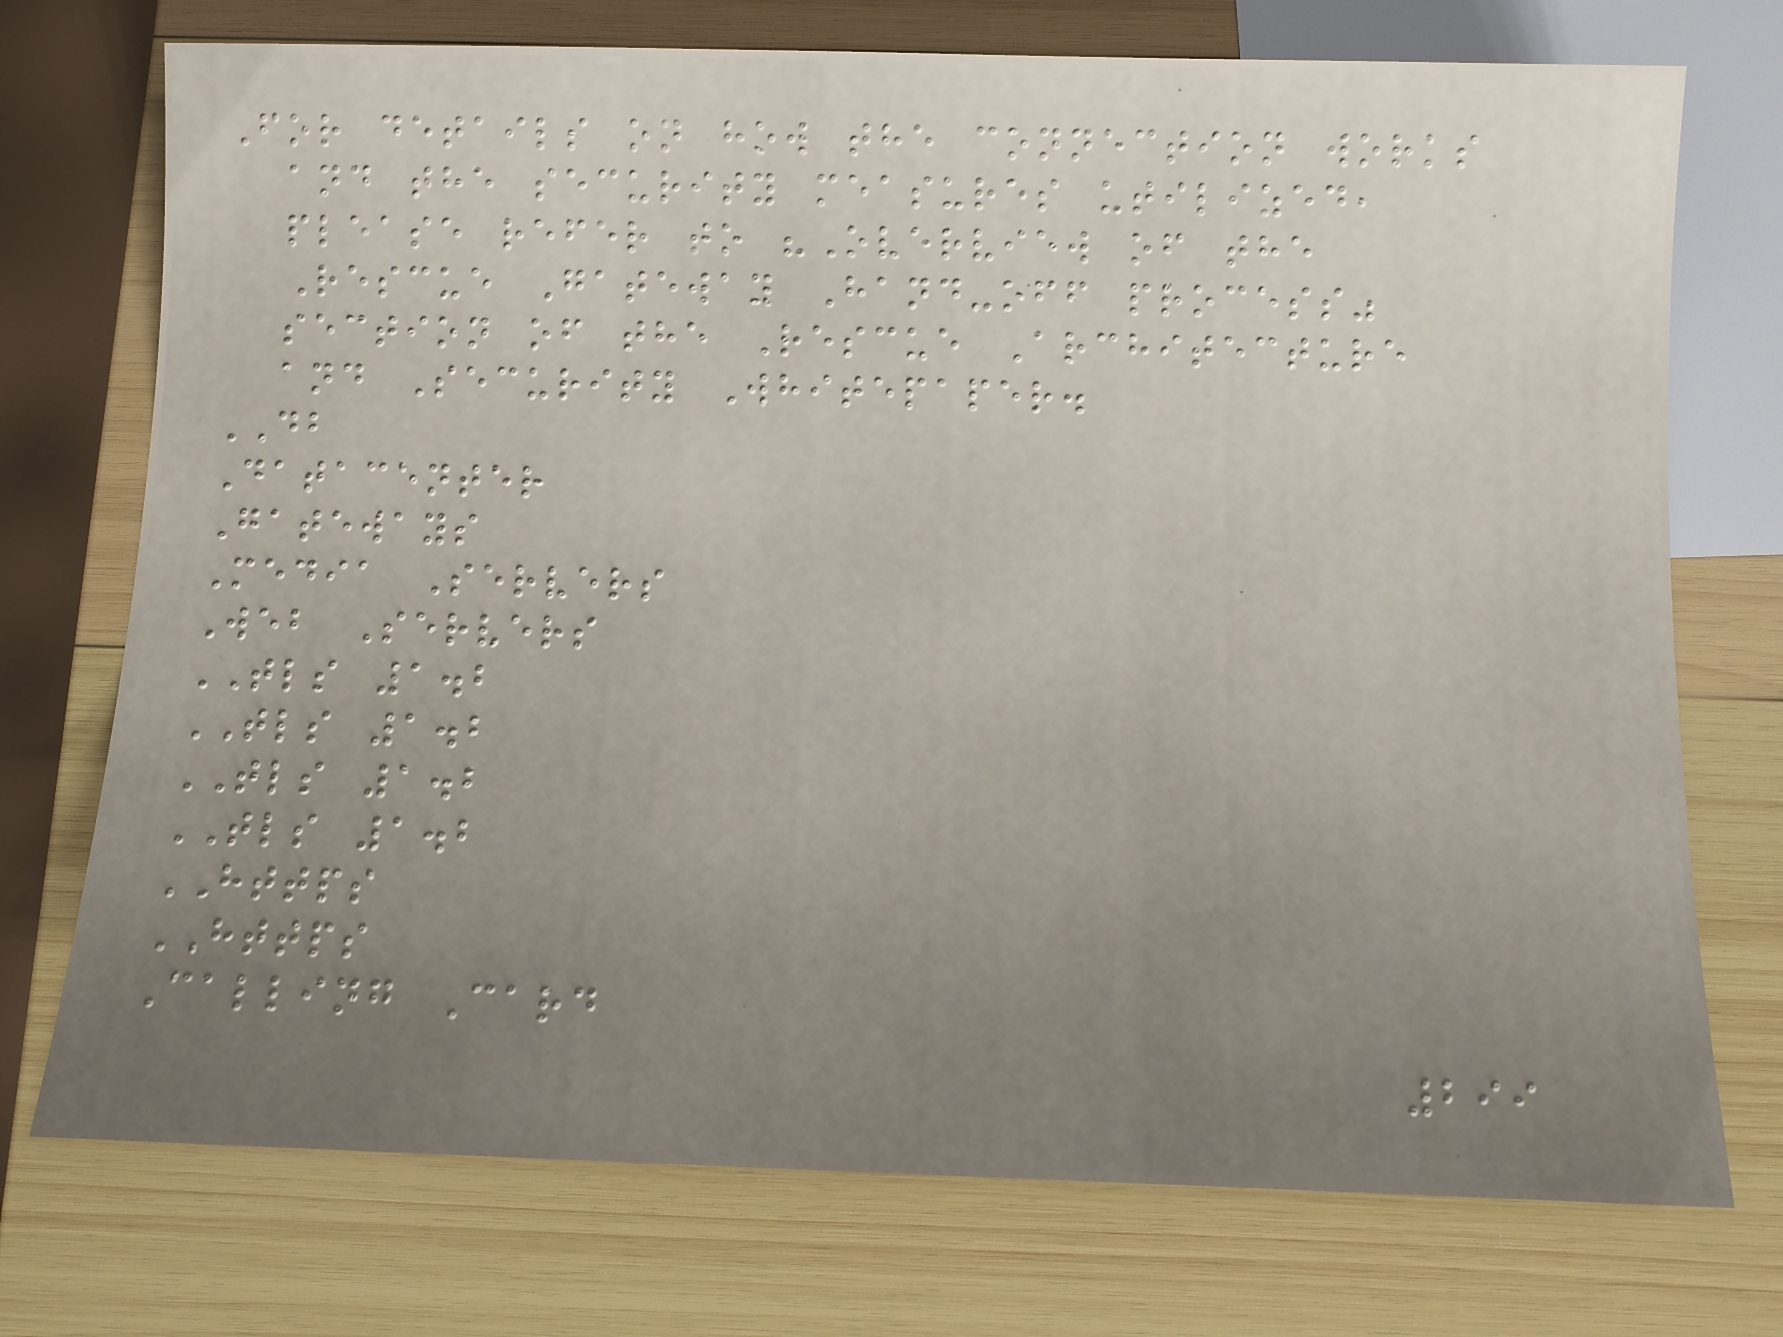For details on how the connection works
and the security measures utilized,
please refer to "Overview of the
Rescue Gateway Hand-off process"
section of the Rescue Architecture
and Security Whitepaper.
DB
Datacenter
Gateways
Media Servers
Web Servers
TLS 1.2
TLS 1.2
TLS 1.2
TLS 1.2
HTTPS
HTTPS
Calling Card
299
